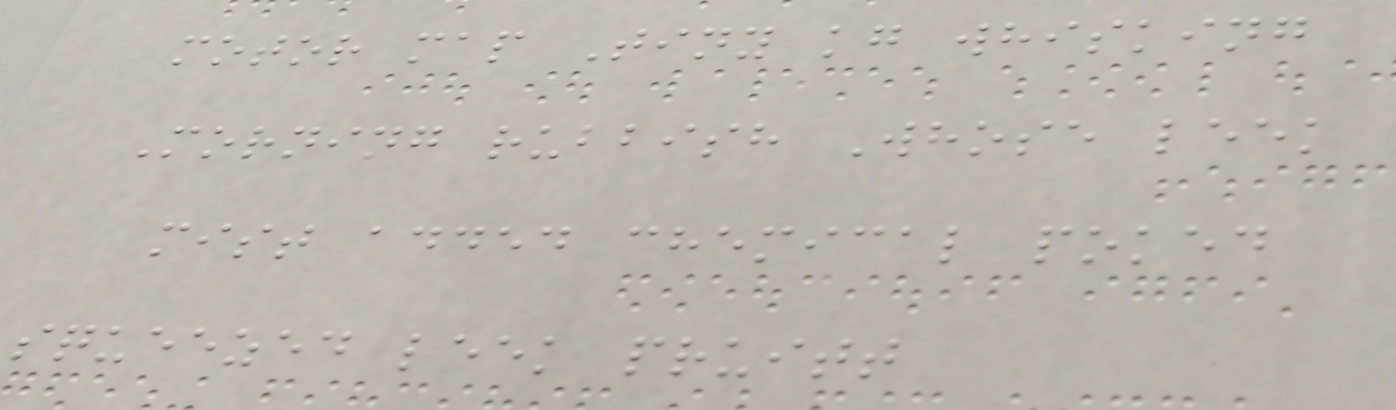motor map Tiny kg whisking
Morning rubbish Whose leek
mist added chemical poked
squeezed leek pruitt
